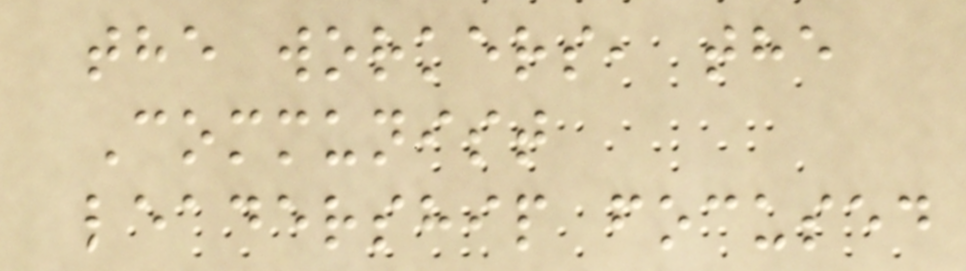the workers, the
Communist
leadership focused
